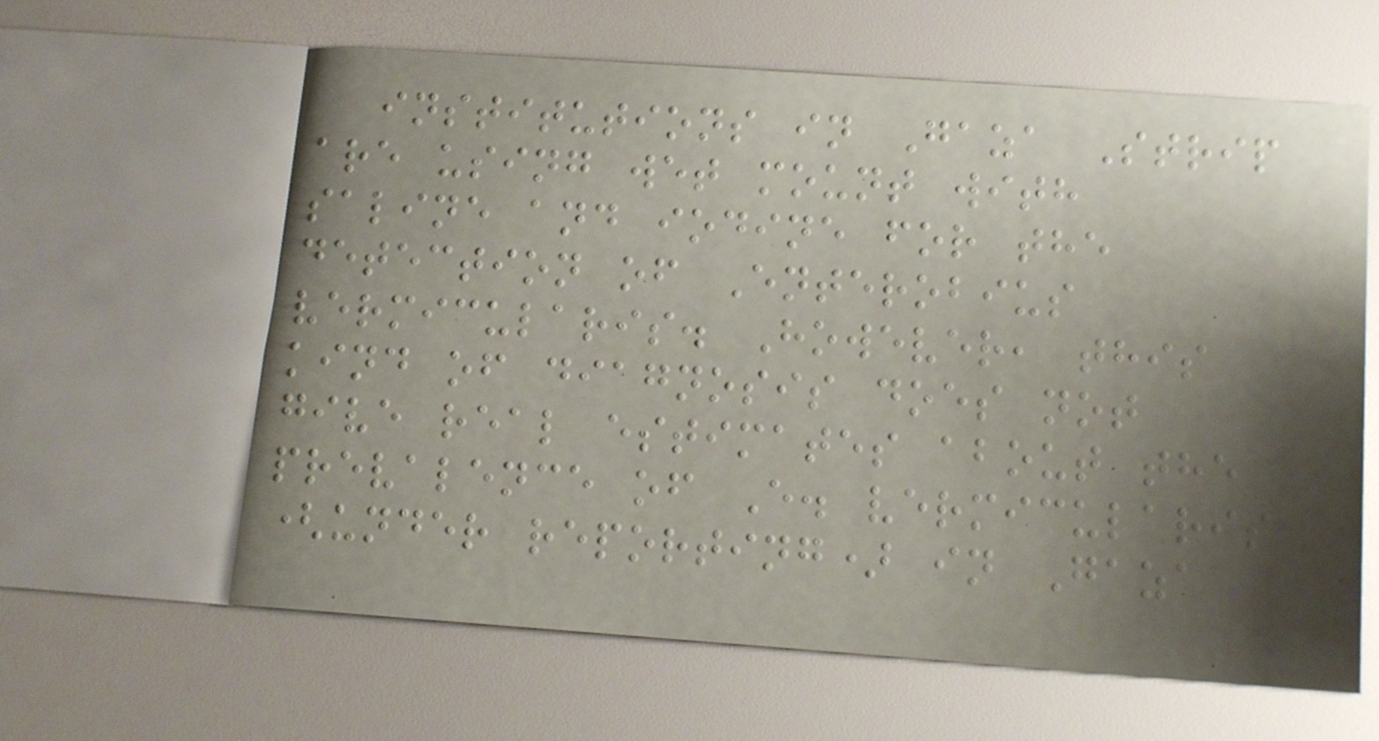institutions in Gaza Strip
are using wet mount with
saline and iodine for the
detection of Enterobius
vermicularis. However, this
kind of diagnosis does not
give real estimates about the
prevalence of E. vermicularis
(under reporting) in Gaza
